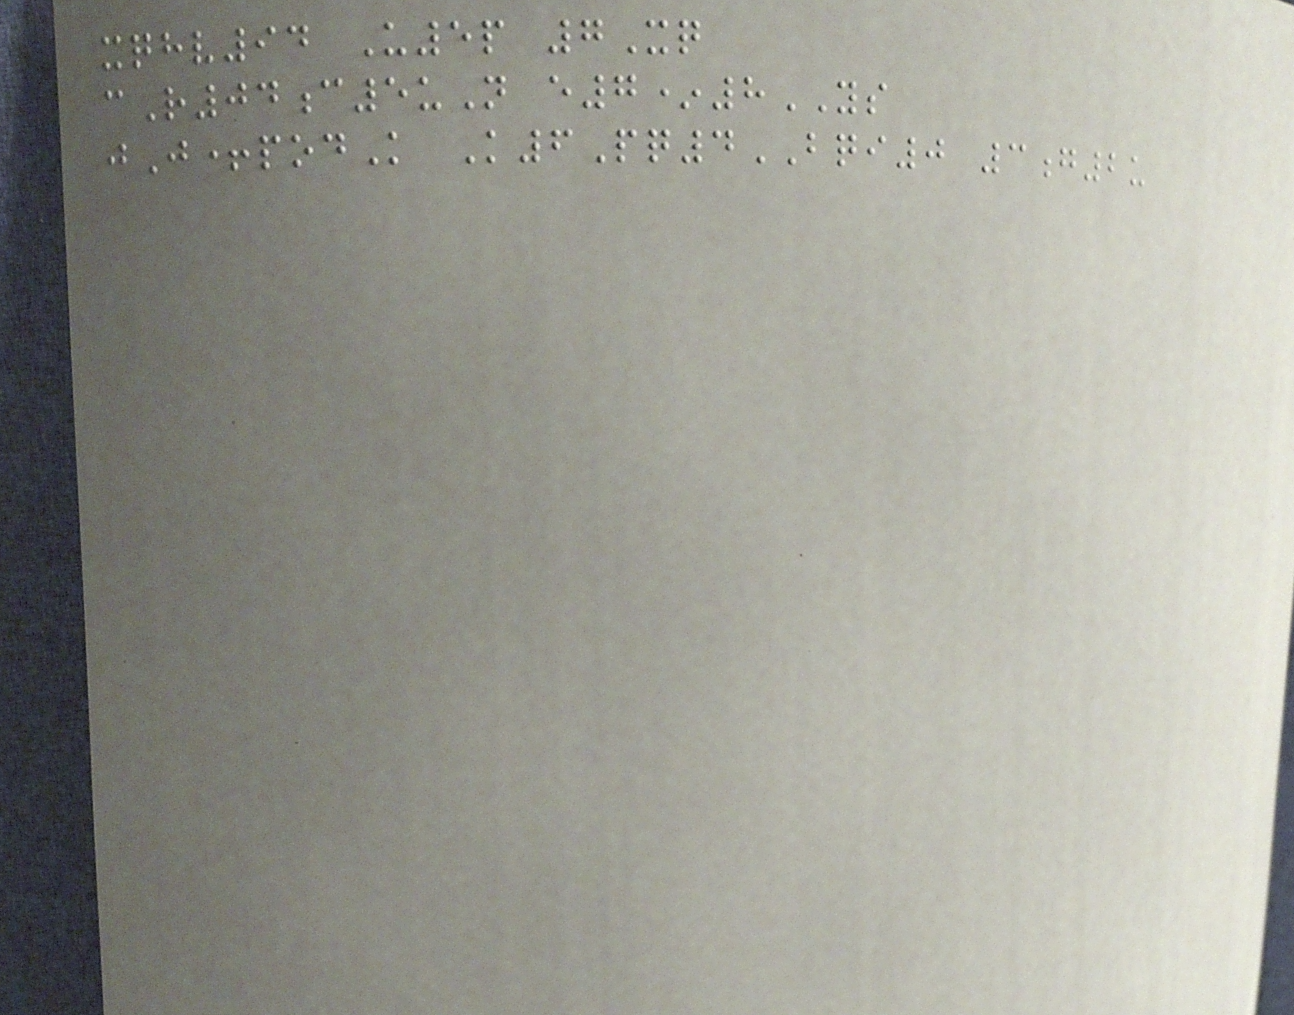xqhv94 U5p 7Xq
cR04c5uN e7*8YS
jJ+podK K6Pq4BQI0 3g2u
